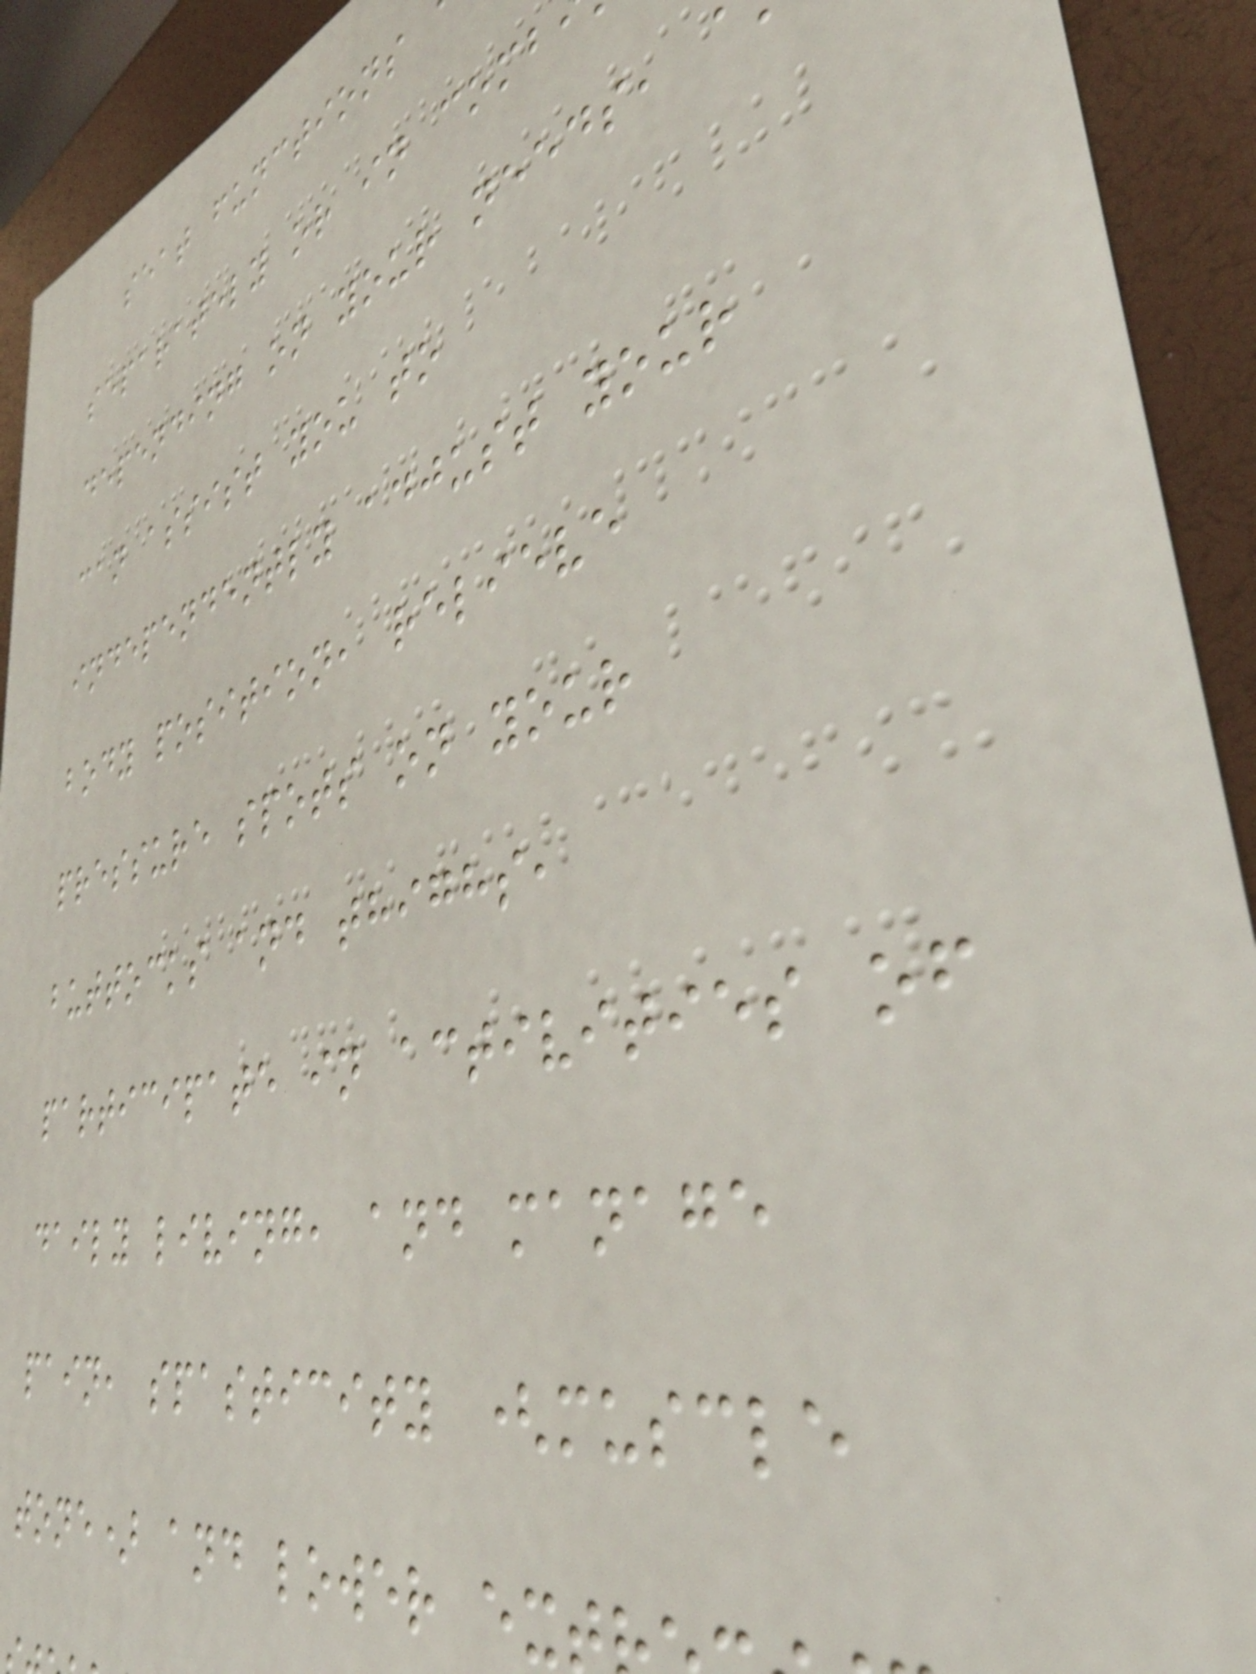seat functions
separately or in comb
depending on your needs,
can assist you to
independently adjust your
body position, relieve
pressure spots on your
buttocks and thighs,
participate in activities of
daily living, and manage
pain, spasticity (muscle
tone) and lower ex
